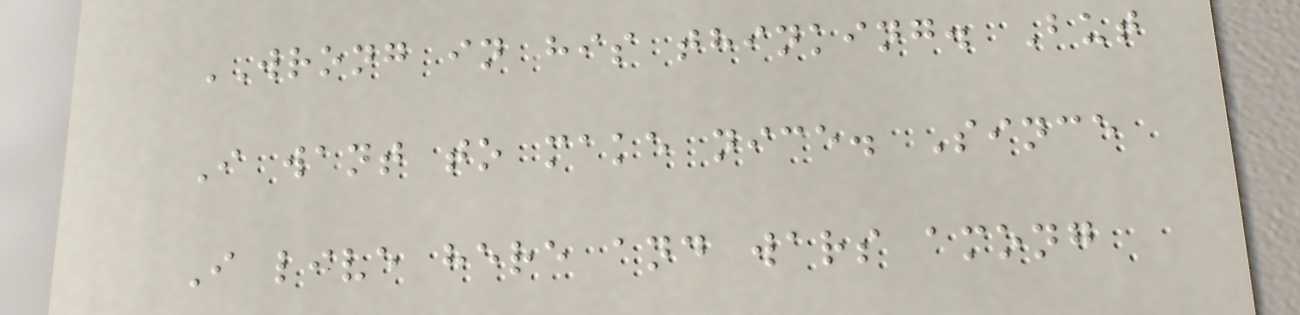WRONG in his thinking. But
I want to make nice. Since
I live here and wars among
